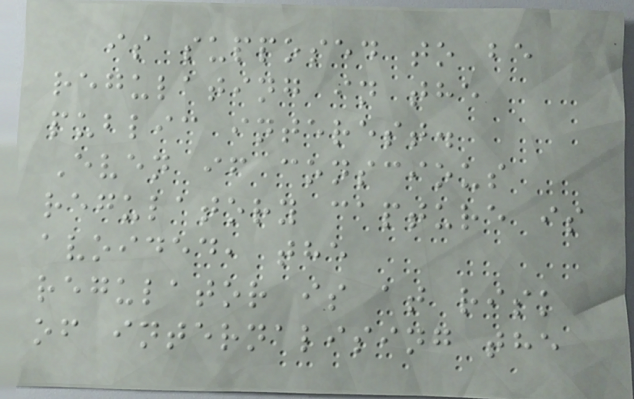is supposed to be
regulating in the
public interest.
Even if conscious
regulatory capture is
avoided, the
regulator is at risk
of internalising the
